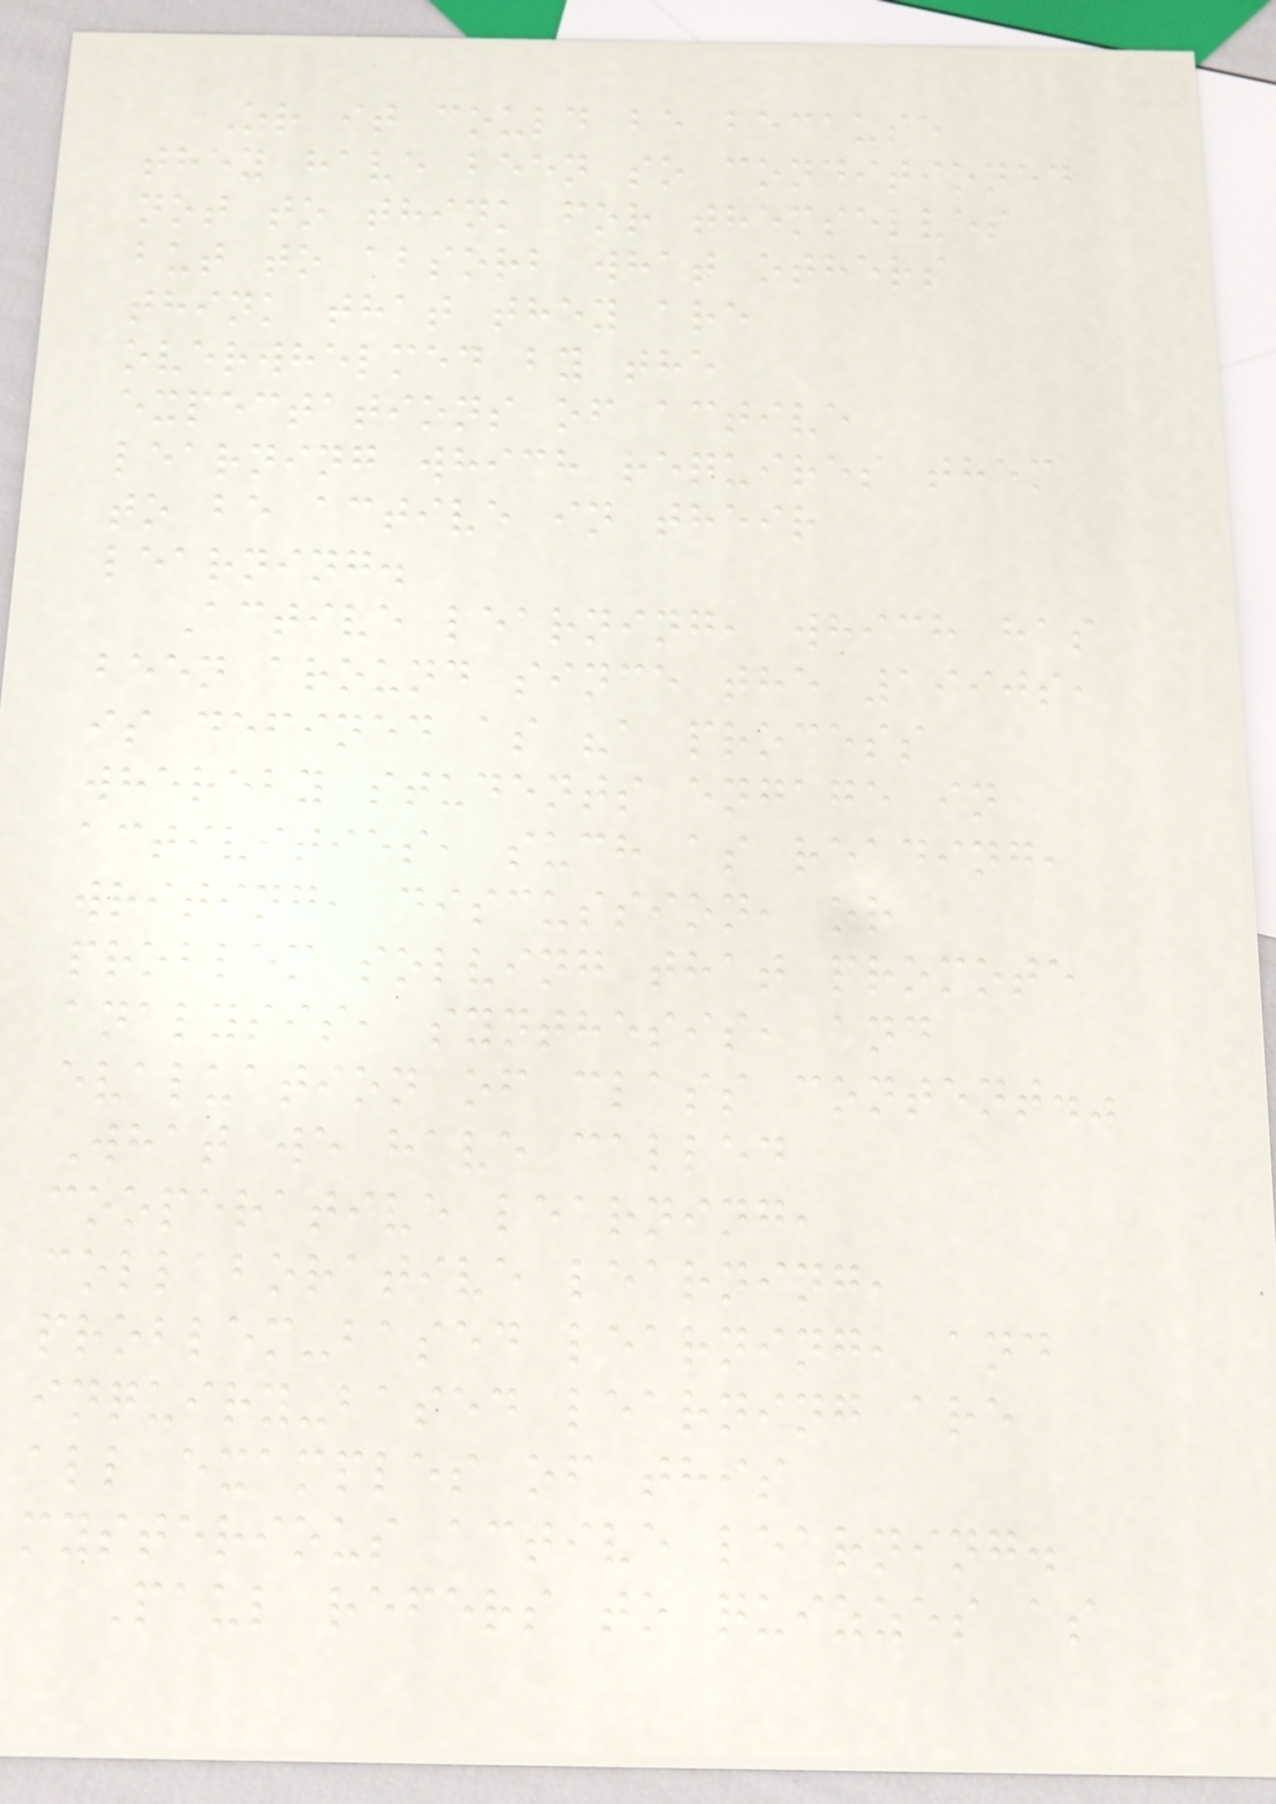Or it could be because
they have been so conditioned
not to think for themselves
but to absorb what others
think that they are
overwhelmed by the
expectations of active
learning which requires them
to be active in their
learning.
Active learning, which has
been around since the 1990s,
is defined as "a process
whereby students engage in
activities, such as reading,
writing, discussion, or
problem solving that promote
analysis, synthesis, and
evaluation of class content."
What we have called
cooperative learning,
collaborative learning,
problem-based learning, and
inquiry-based learning are
all examples of this
mysterious active learning.
Paul refers to quizzes as
